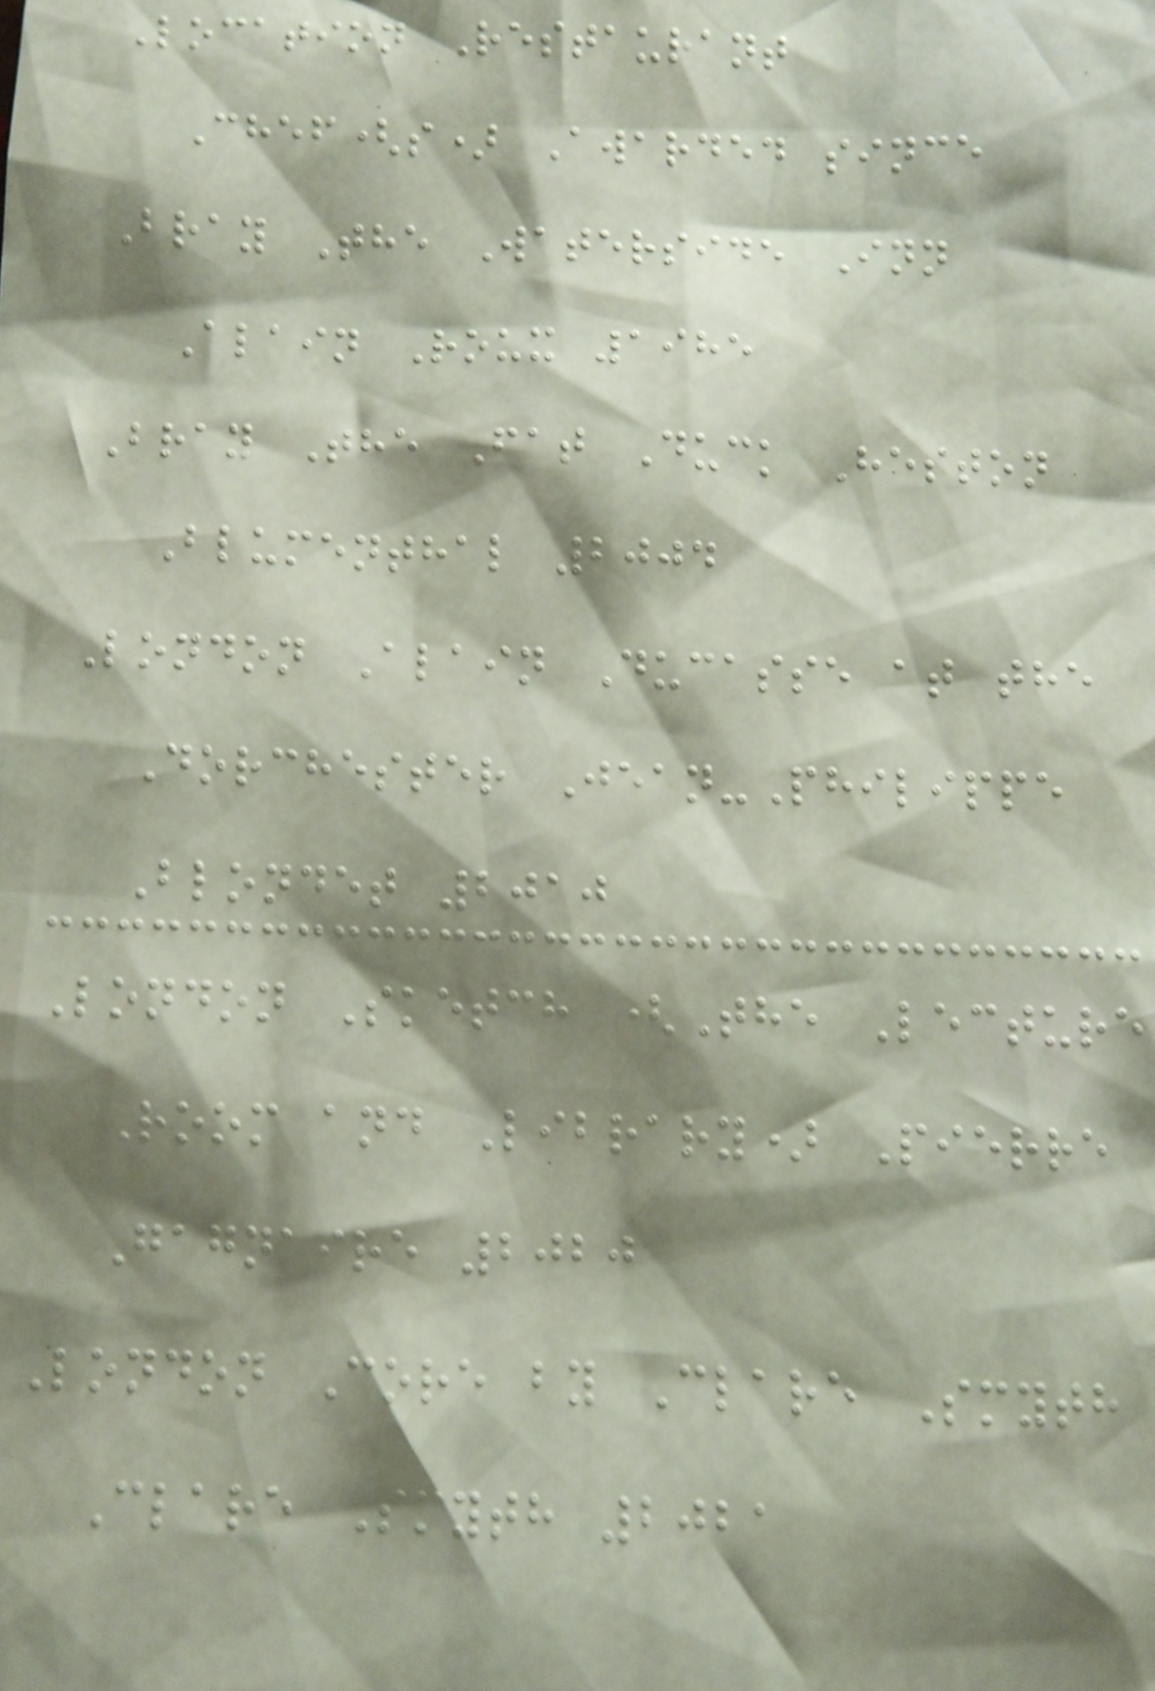Location Restaurant
Chef(s) Awarded since
Bray The Waterside Inn
Alain Roux 1985
Bray The Fat Duck Heston
Blumenthal 2004
London Alain Ducasse at the
Dorchester Jean-Philippe
Blondet 2010
London Sketch (The Lecture
Room and Library) Pierre
Gagnaire 2020
London Core by Clare Smyth
Clare Smyth 2021
